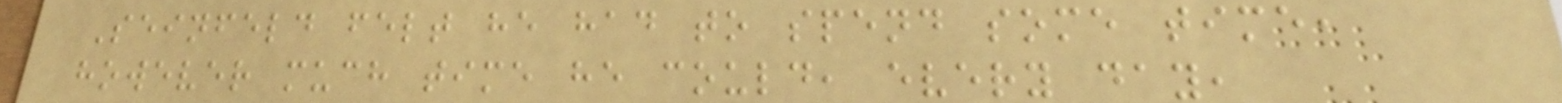Seinfeld felt he had to spend some time,
however much time he could, every day,
